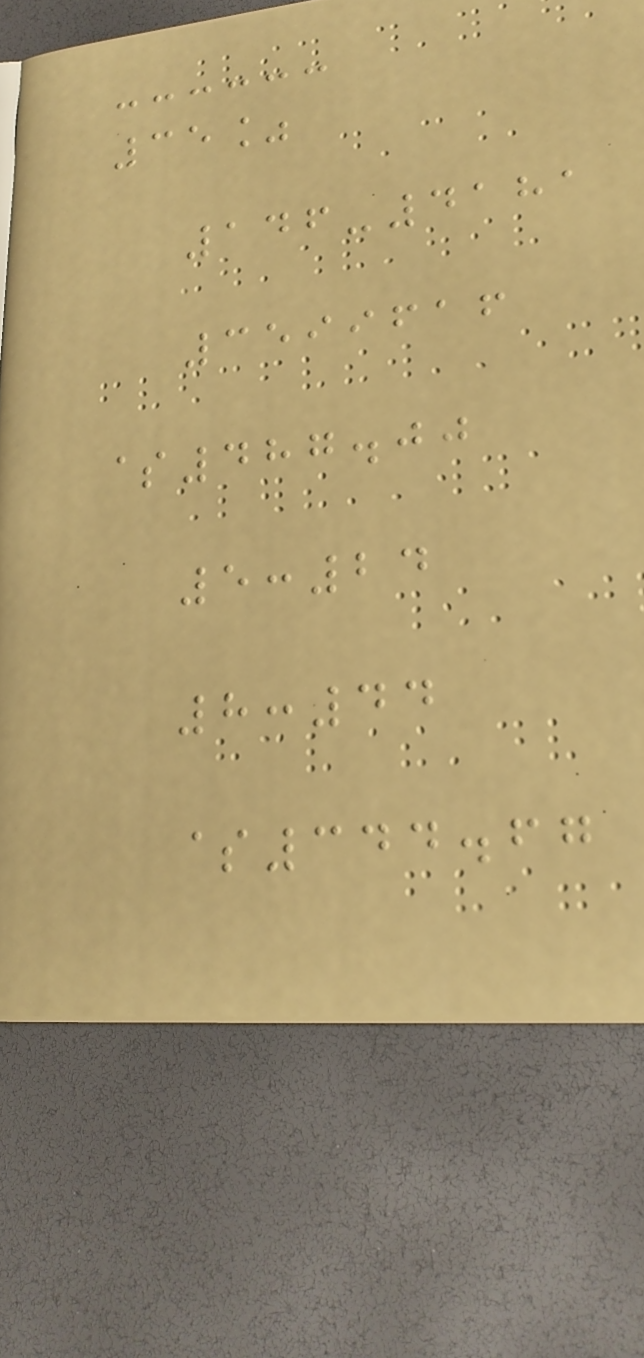35%
146-4181
3599616
$487.00
5:24
8:44
$344.67
